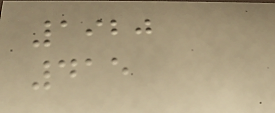1920
415
